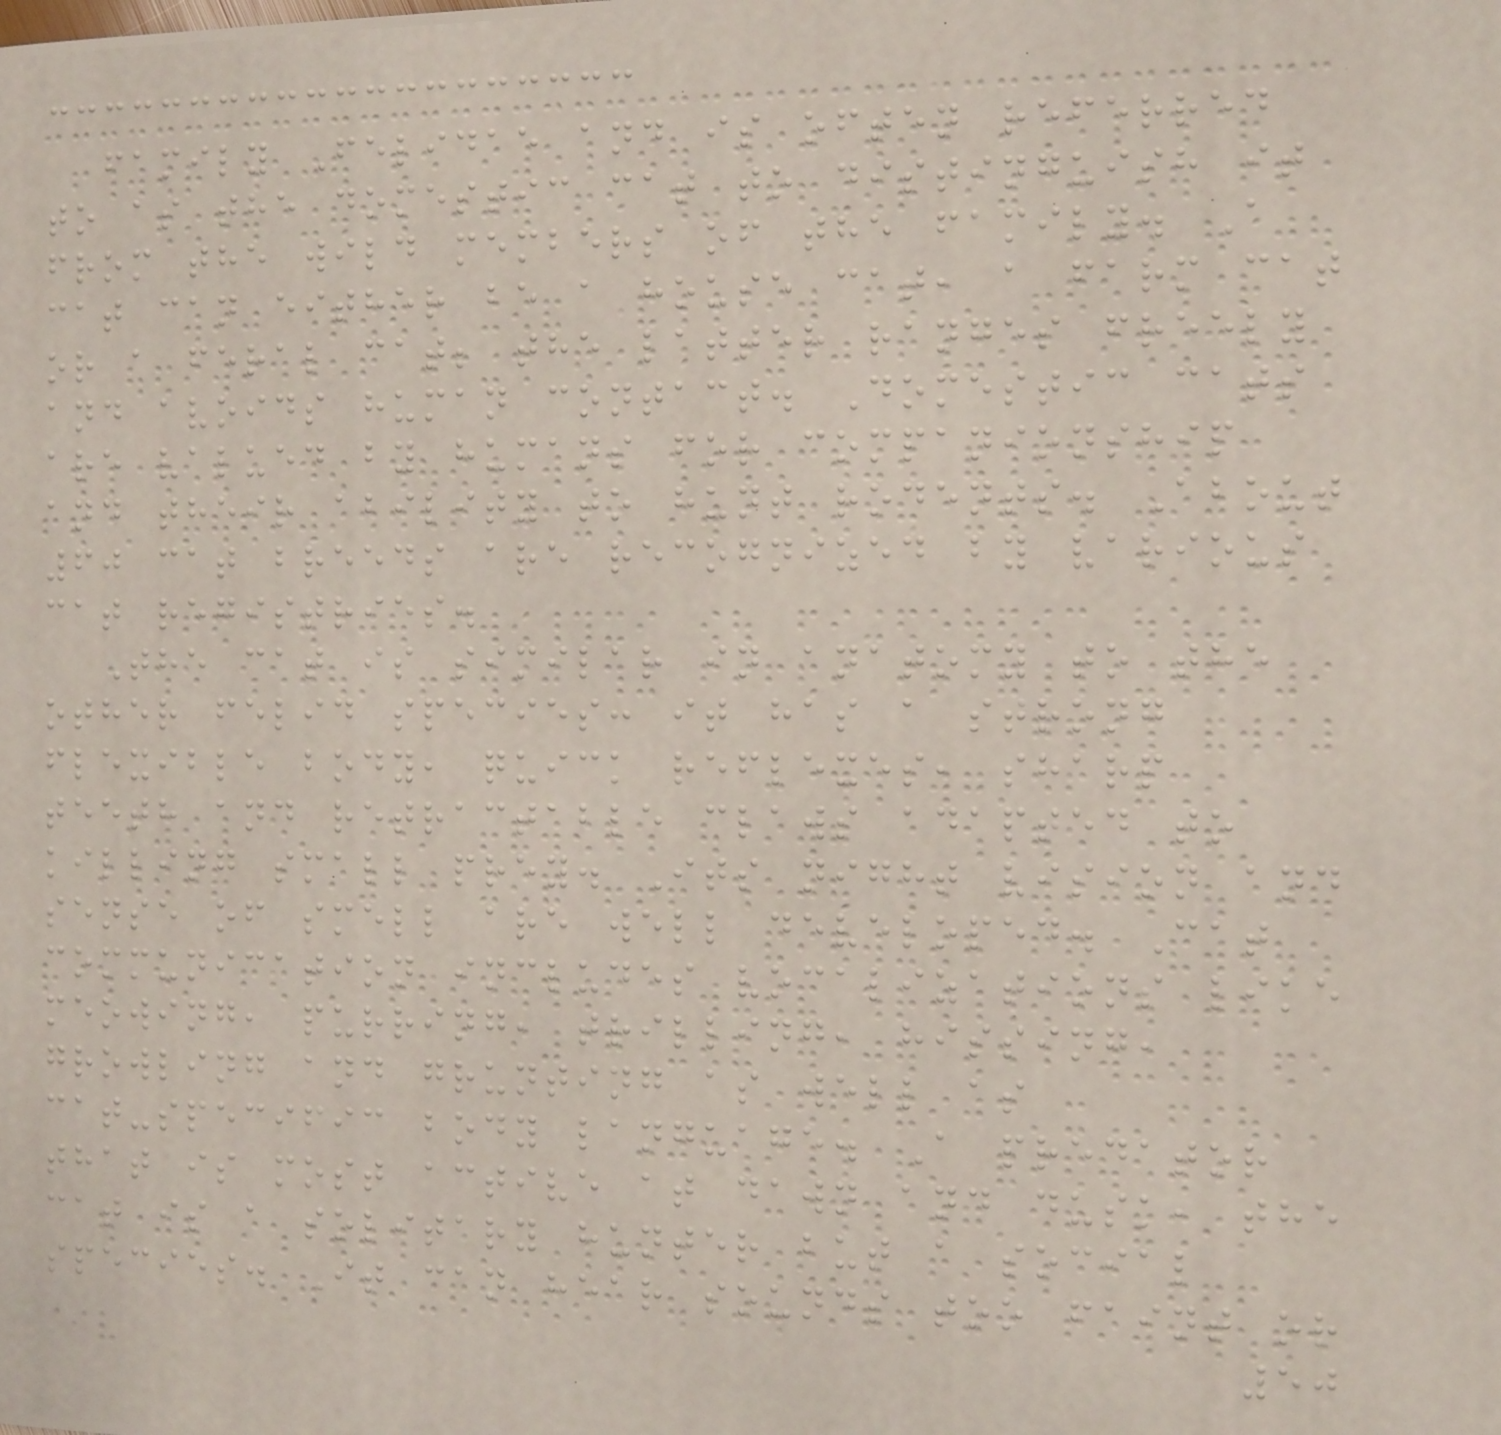family Felidae and is often referred
to as the domestic cat to distinguish it
from the wild members of the family. A
cat can either be a house cat, a farm cat
or a feral cat; the latter ranges freely
and avoids human contact. Domestic cats
are valued by humans for companionship
and their ability to hunt rodents. About
60 cat breeds are recognized by various
cat registries.
The cat is similar in anatomy to the
other felid species: it has a strong
flexible body, quick reflexes, sharp
teeth and retractable claws adapted to
killing small prey. Its night vision and
sense of smell are well developed. Cat
communication includes vocalizations like
meowing, purring, trilling, hissing,
growling and grunting as well as
cat-specific body language. A predator
that is most active at dawn and dusk, the
cat is a solitary hunter but a social
species. It can hear sounds too faint or
50
